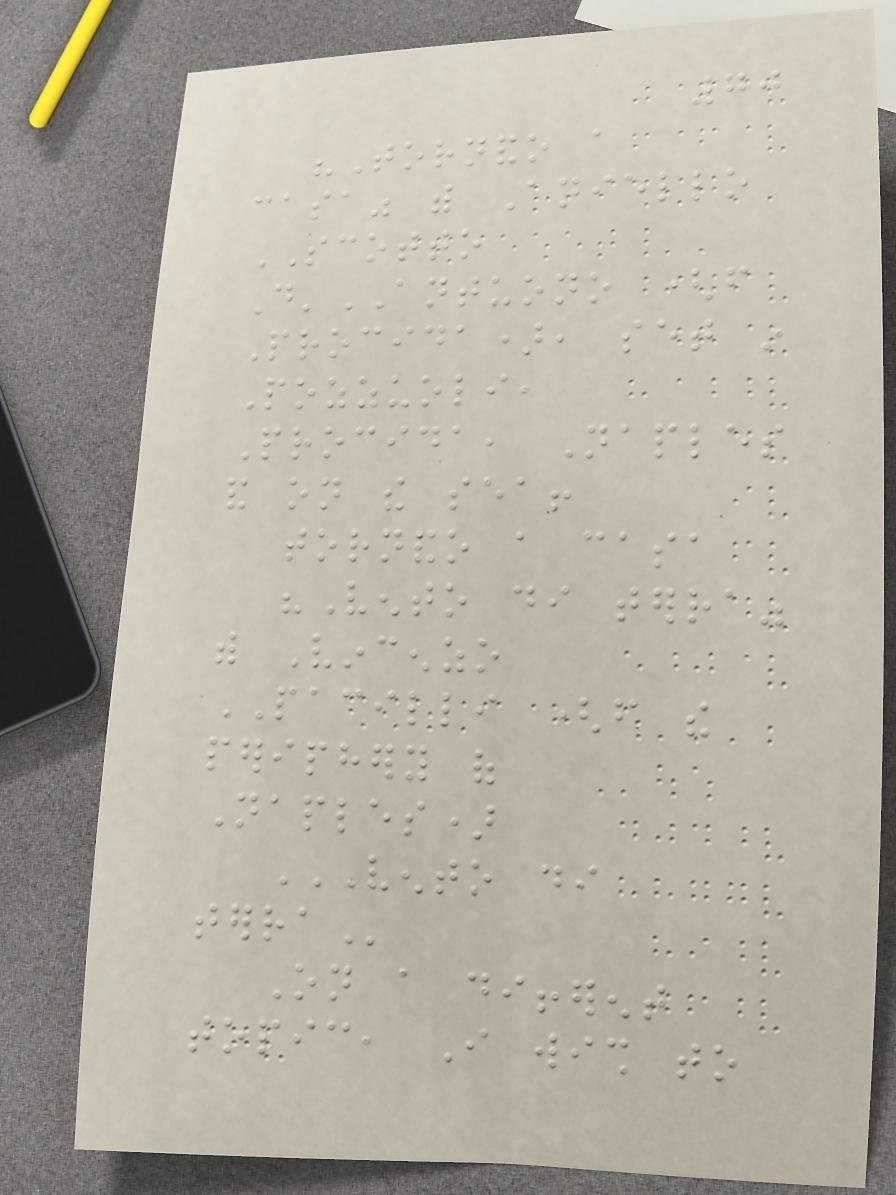70
"Tornando a
casa" with Aniello
SCOTTO
D'ANTUONO (from
Procida), set in
Pozzuoli,
Procida, Naples
and on the sea!
tornando a casa
"Vento di terra"
with Vincenzo
PACILLI (from the
periphery of
Naples)
VENTO DI
TERRA
On a different
topic, I wish to
